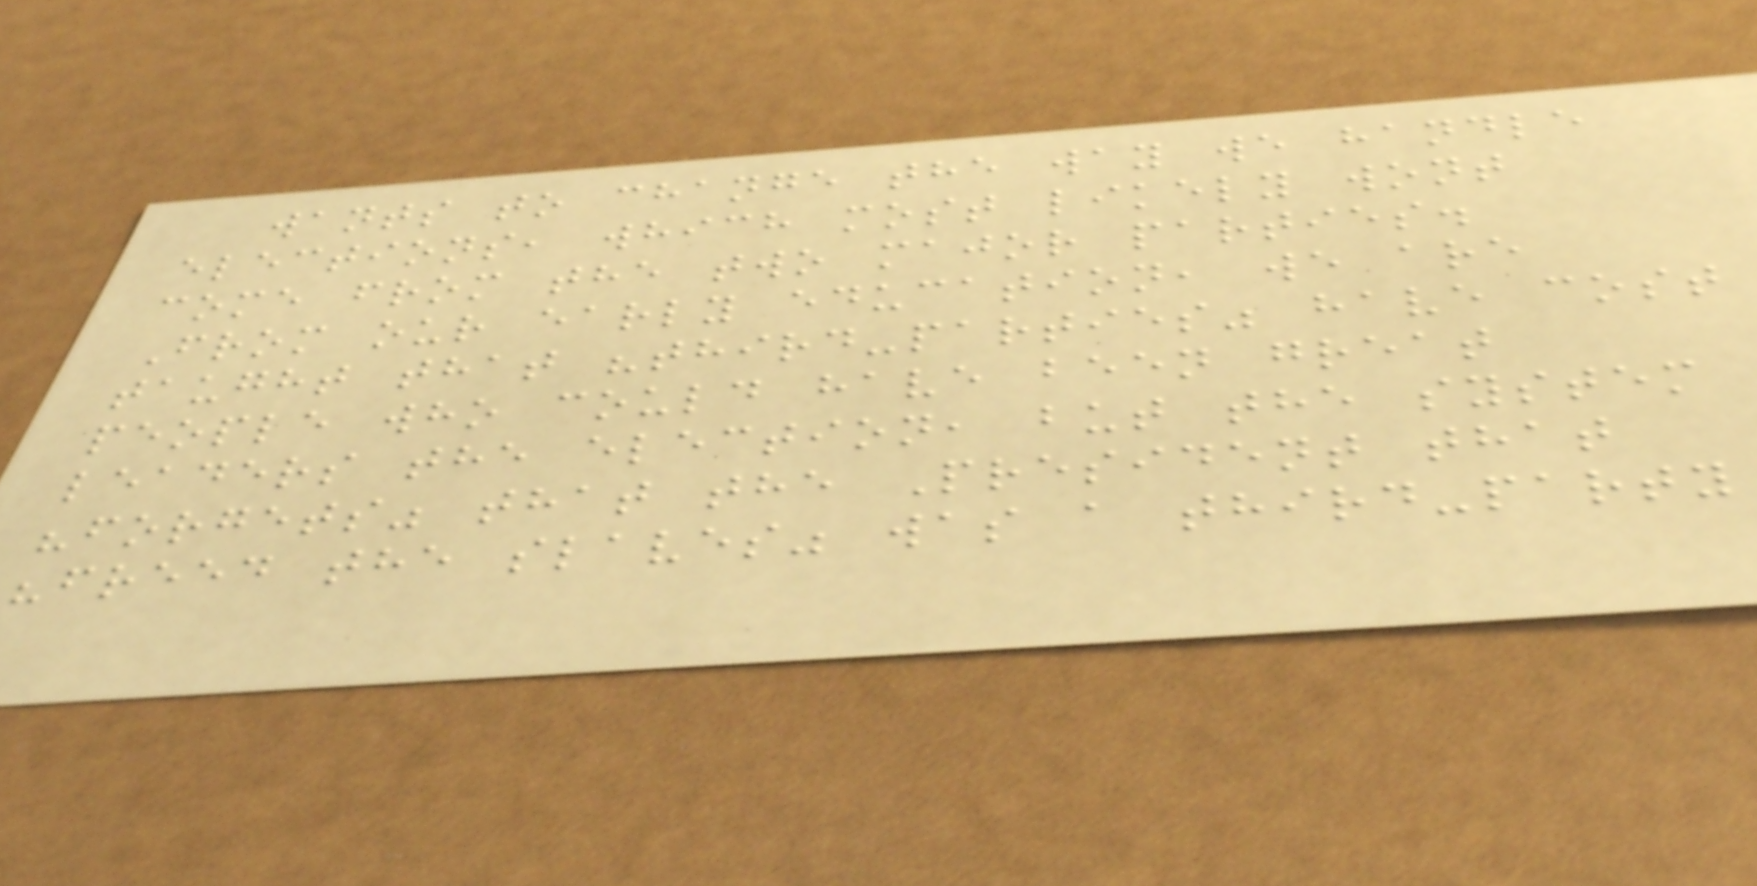wants to change the way we handle
elections, which most likely wont
come from the two major parties.
From our early education, we are
taught that "third-parties" have cost
people who could have been great
leaders the election, but the system
"forgets" that the President that
"freed the slaves" was a third-party
